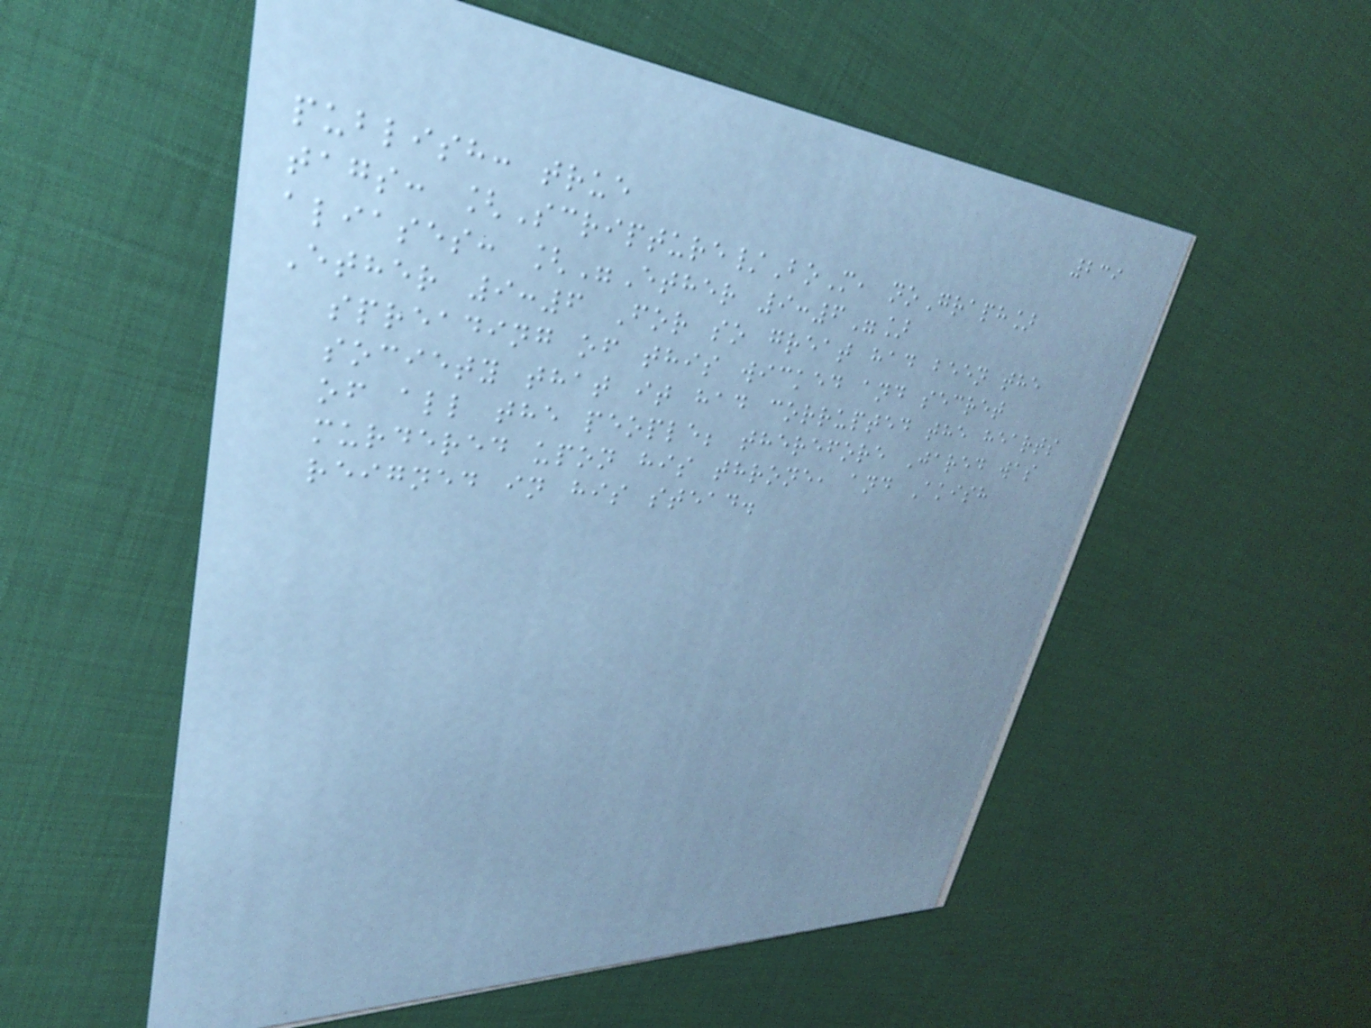239
publish: true
tags: [Scripture/BoM, noGraph]
aliases: ["Ether 9:6"]
Ether 9:6 For so great had been the
spreading of this wicked and secret
society that it had corrupted the hearts
of all the people; therefore Jared was
murdered upon his throne, and Akish
reigned in his stead.
